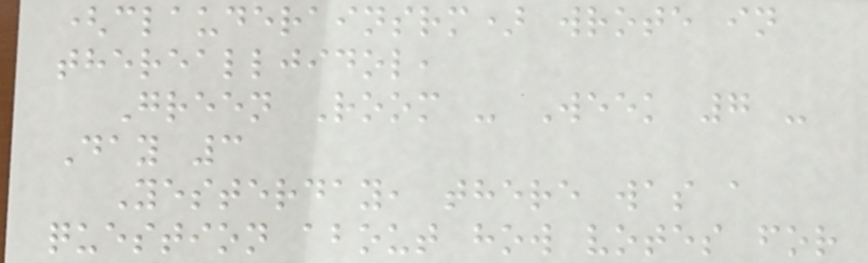(clauderainsrm) wrote in
therealljidol,
Green Room - Week 7 -
Day 3
Yesterday, there was a
question about how votes for
